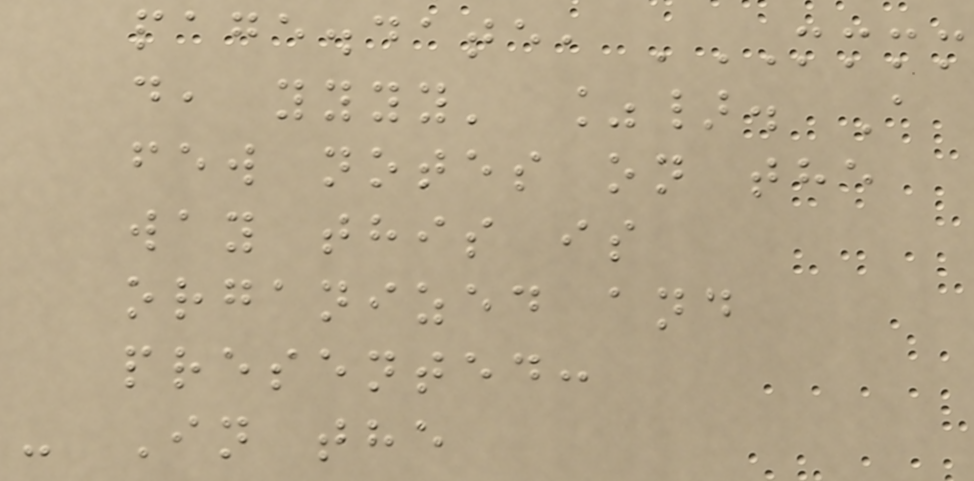page.date, 'MMMM
d, yyyy' %}. A
few notes on the
way this is
organized and
presented:
- In the
